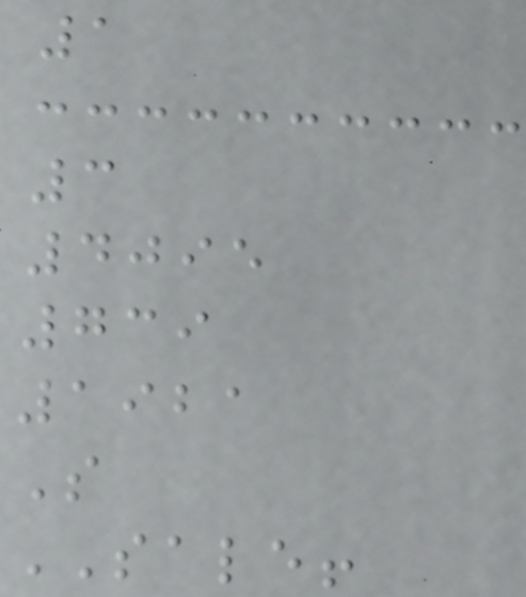1
3
4095
739
1921
S
SALE!
